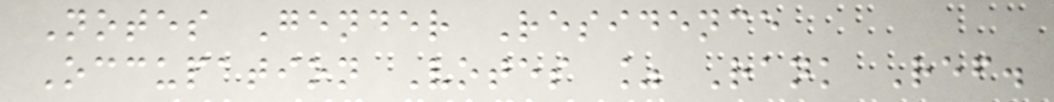Notes Gender Residence
Occupation Votes % Rank Ref.
